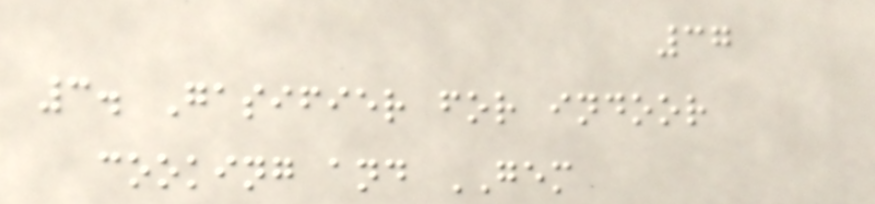37
3. Gasifier for indoor
cooking and GEM
